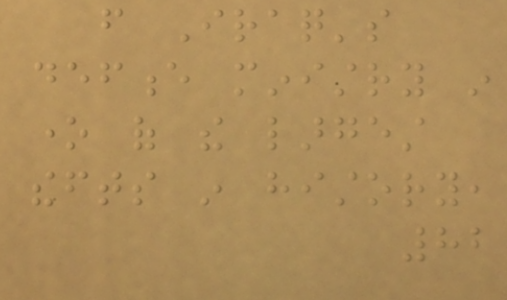from Iraq's
defence ministry in
one of the largest
thefts in history,
82
